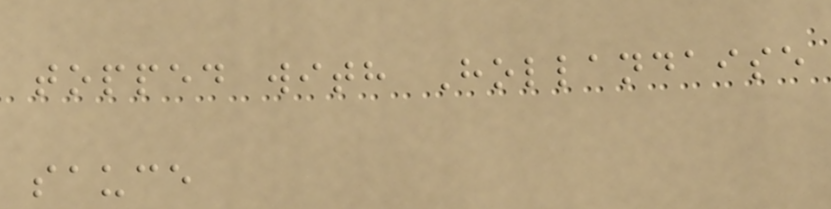topped with Hollandaise
sauce
